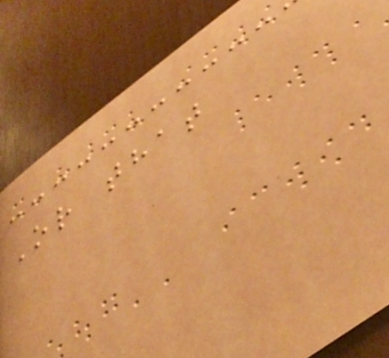Or that
